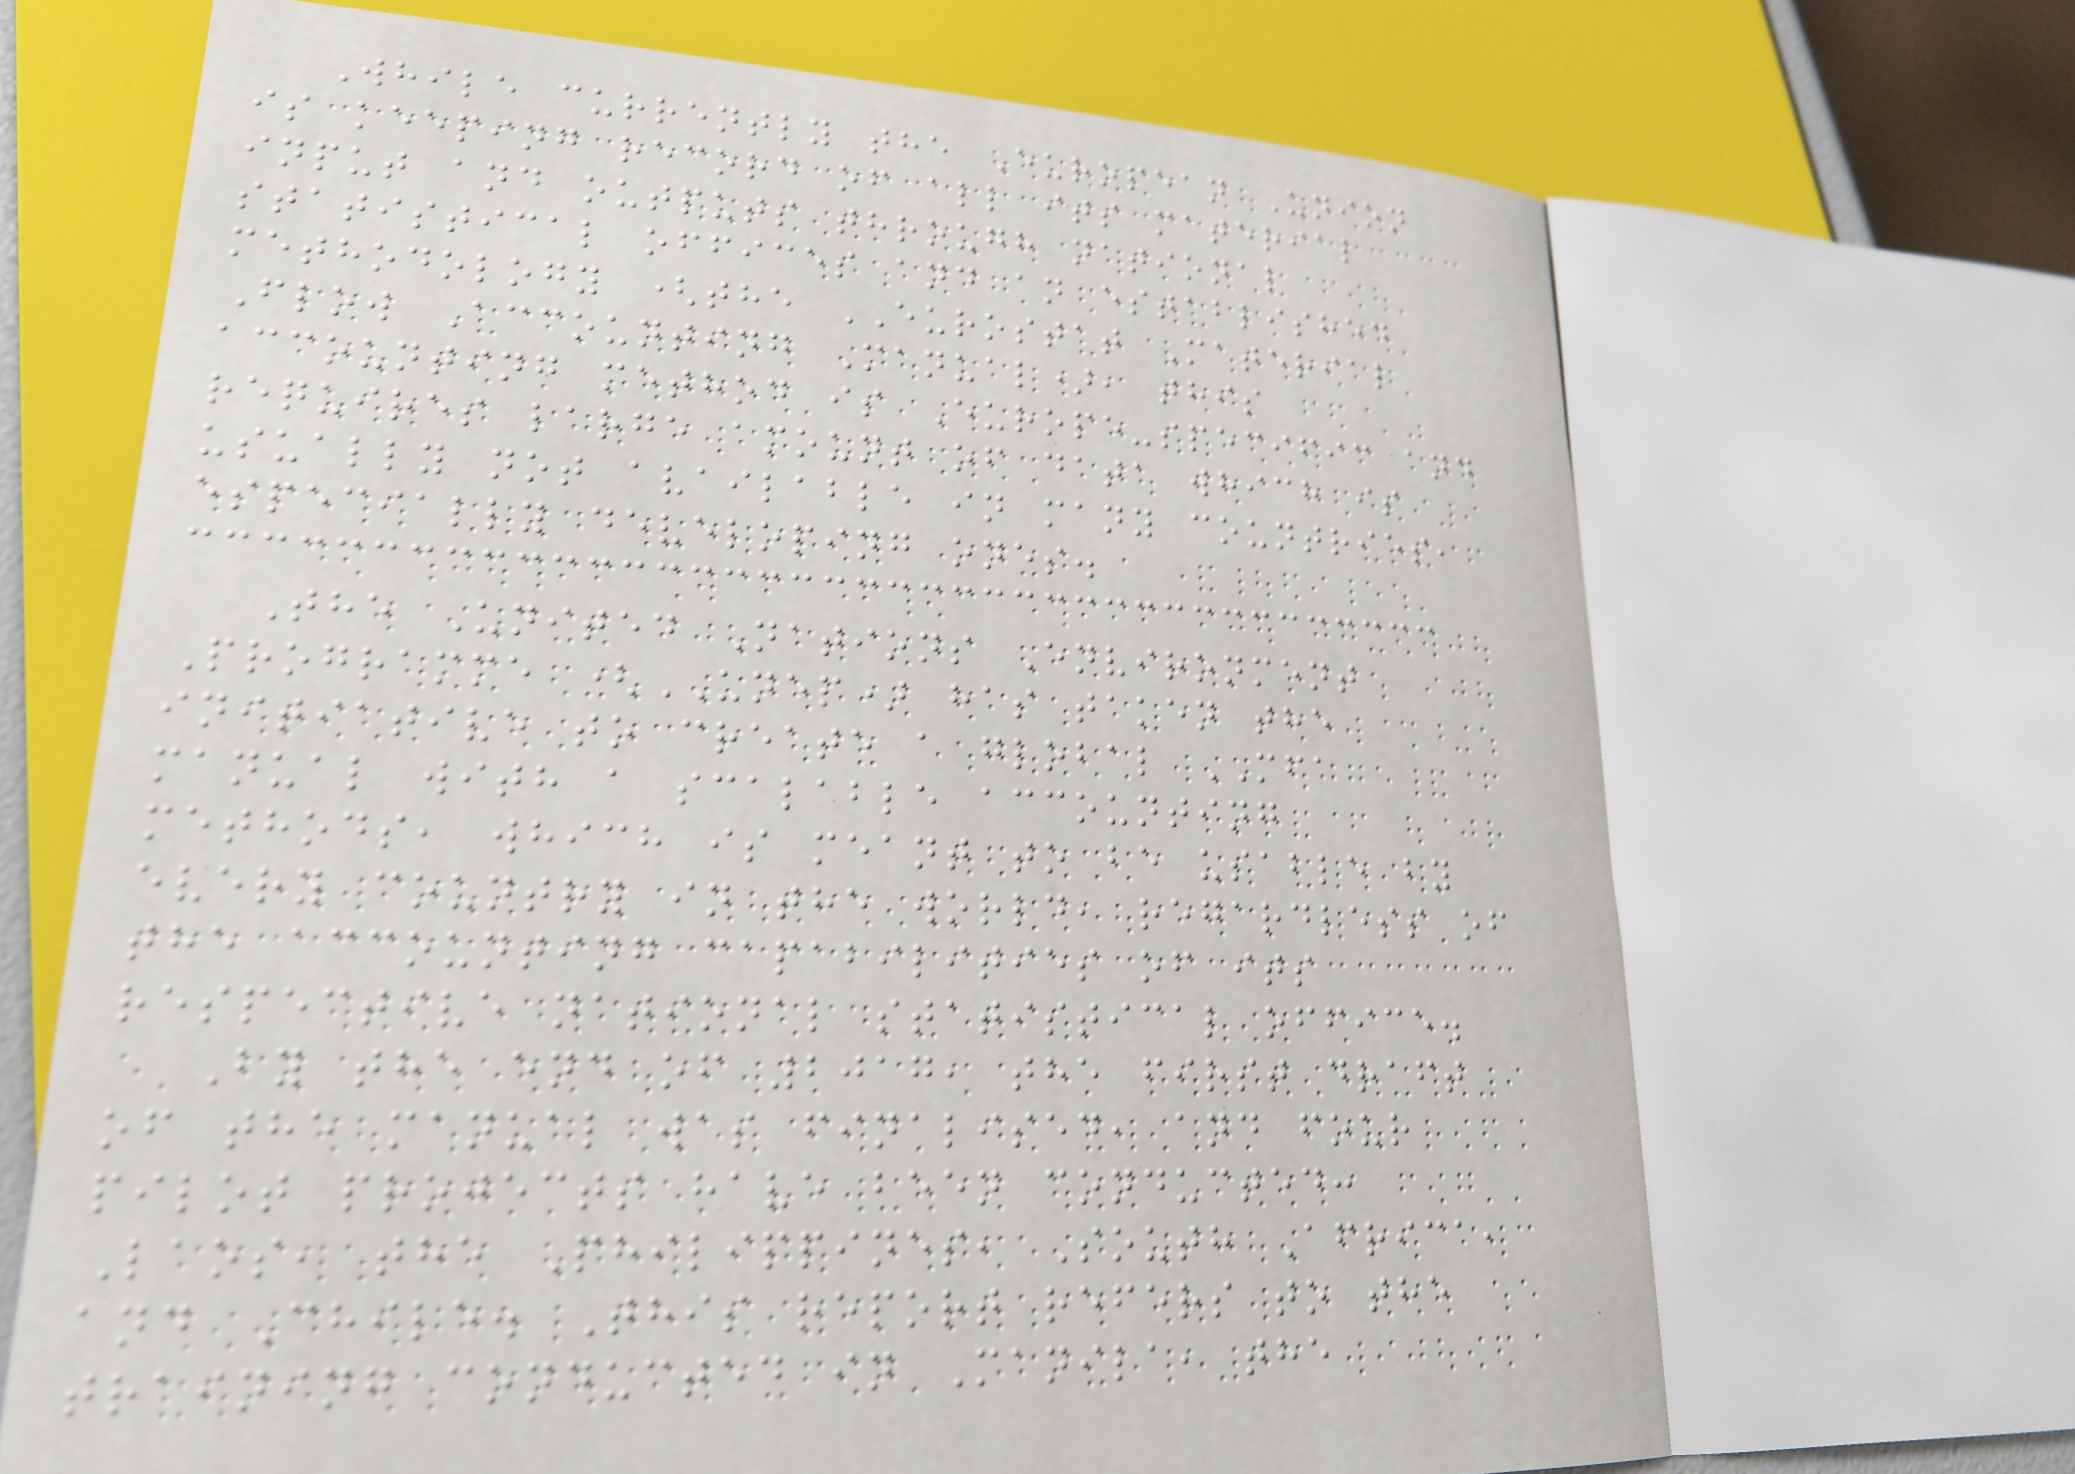While currently the European Union
is keeping record of all its material
input and outputs through national
statistical offices and an established
methodology (the EUROSTAT Material
Flow Accounting Manual), this
accounting method is Europe-specific and
requires large amount of data which is
usually not available in many countries,
especially developing ones.
The United Nations Environment
Programme (UNEP) has taken the
initiative to create a global MFA
manual with a scalable accounting
methods, which is meant to be usable by
every country in the world, regardless of
the accounting capabilities of its
respective national statistical office.
By the end of 2017, the first draft
of the manual was finalised, and four
pilot projects have been conducted:
Laos, the Philippines, South Africa,
and Chile. This report refers to the
training conducted in Manila, the
